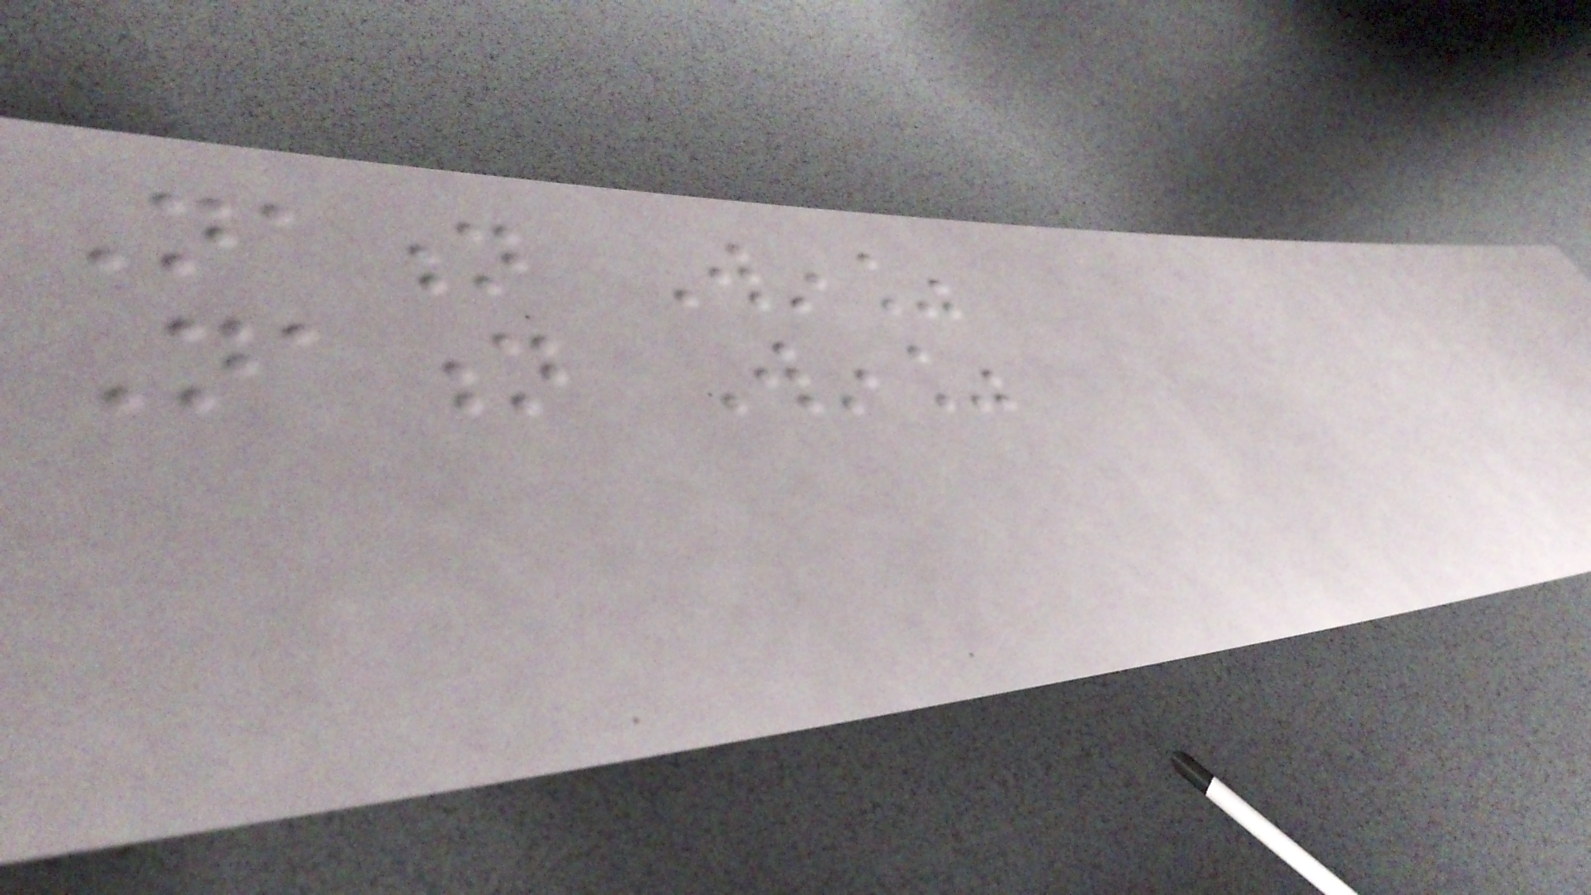Nation Win%
Nation Win%
